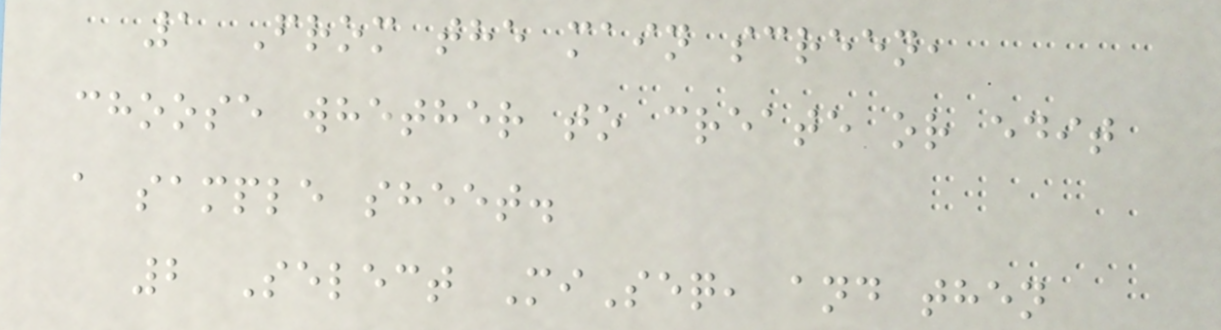1 From the main screen,
choose whether to create or edit
a sample sheet.
2 Select MiSeq, and then
